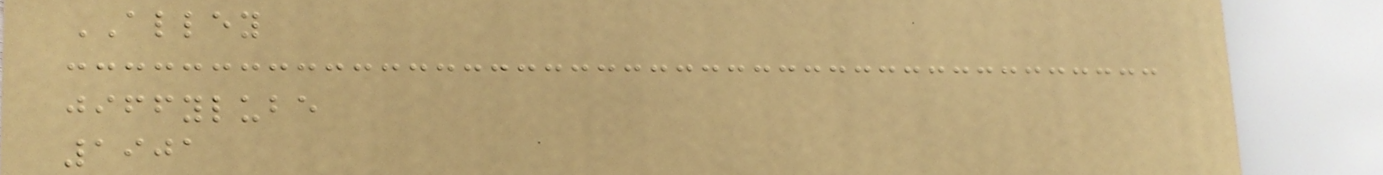ALLEY
jiffylube
1901
